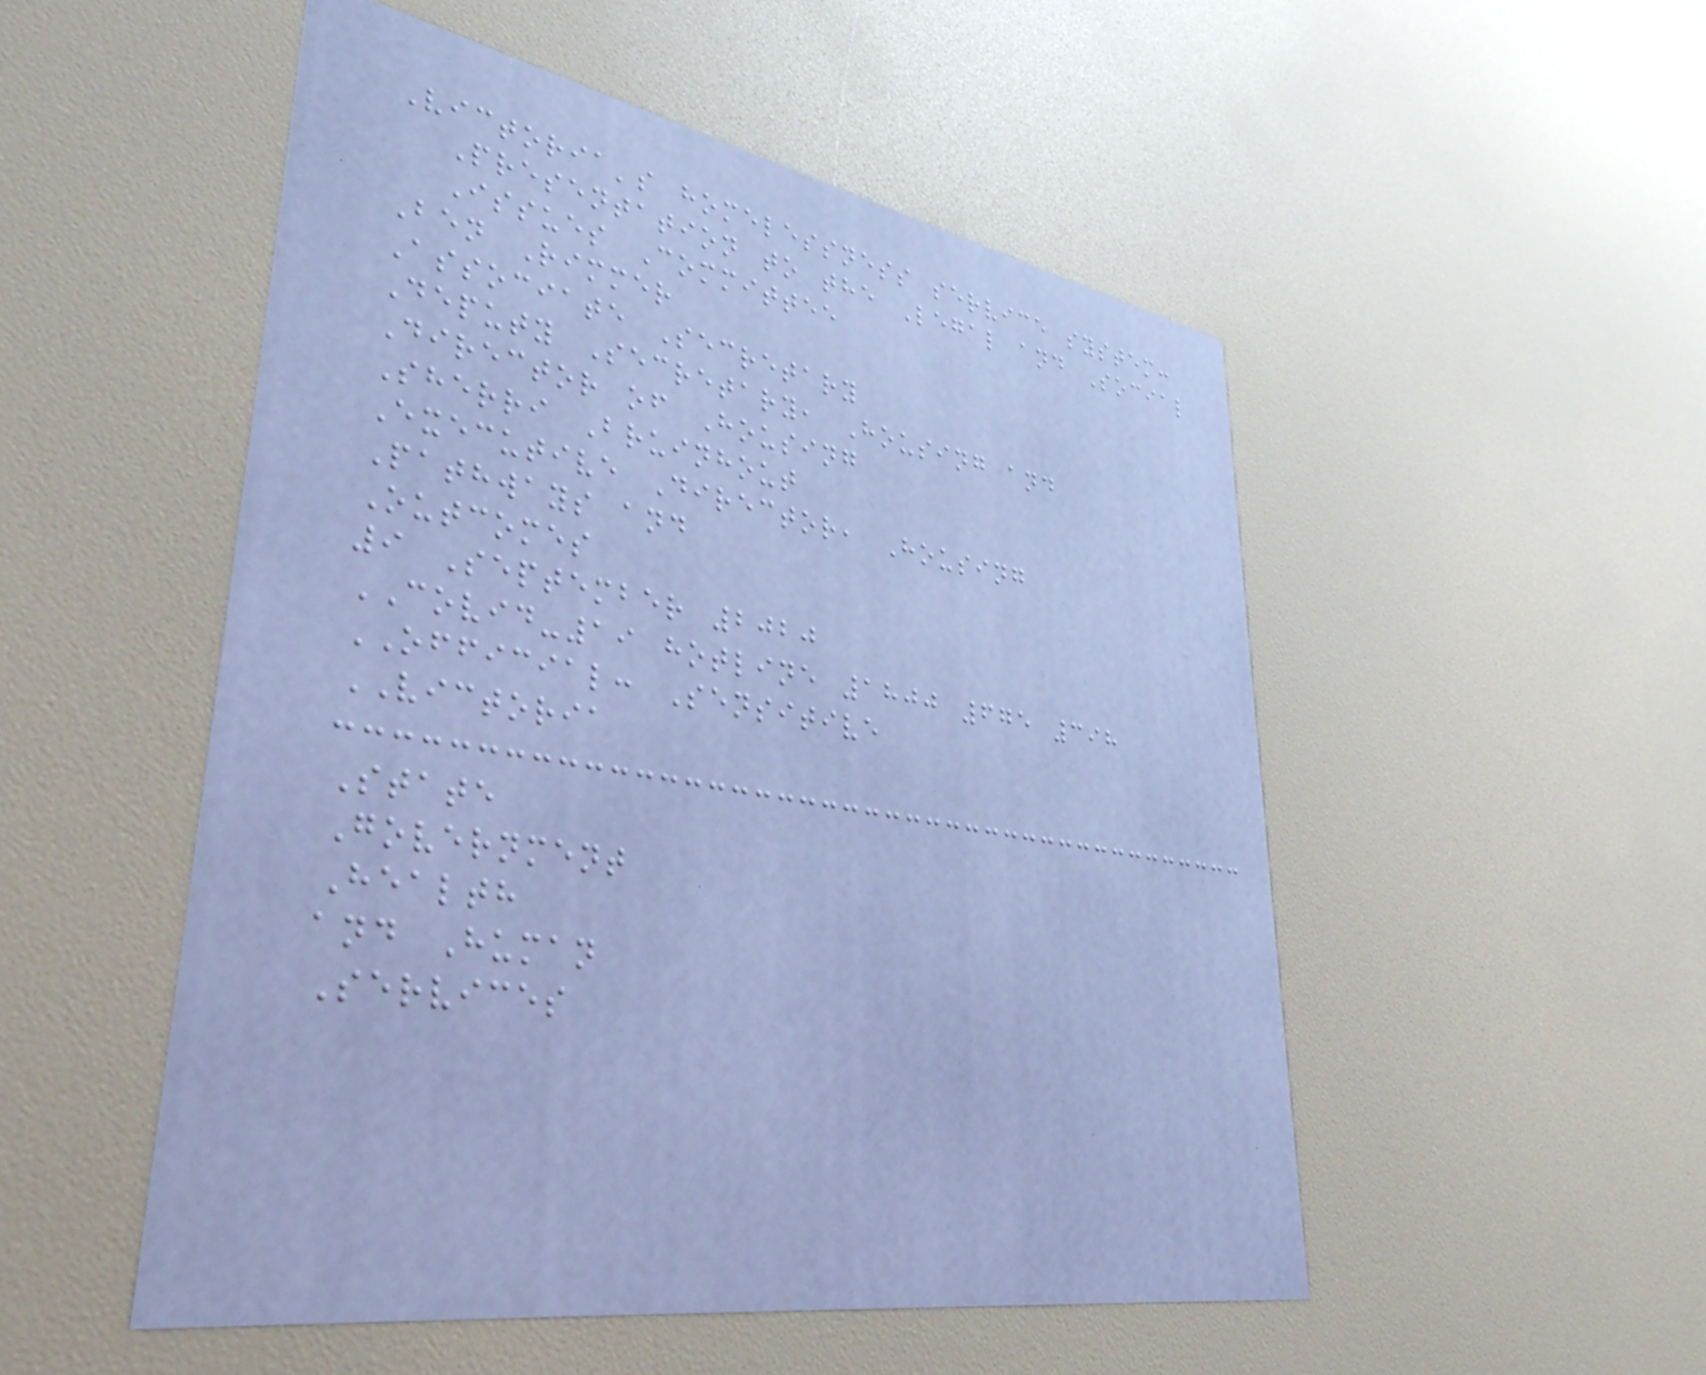Victoria's homelessness service system:
Presentation to the Legal and Social
Issues Committee
Ben Rimmer
Associate Secretary
Deputy Secretary, Housing and
Director of Housing
Sherri Bruinhout
Executive Director, Housing
Pathways and
Outcomes
9 September 2020
COVID-19 hotline 1800 675 398
OFFICIAL: Sensitive
VICTORIA
State
Government
Health
and Human
Services
